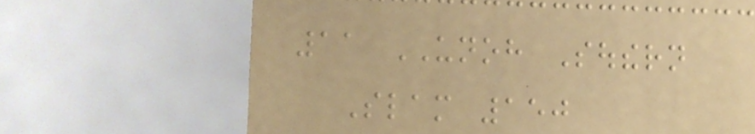11 UNOH Southern
Slam 150
